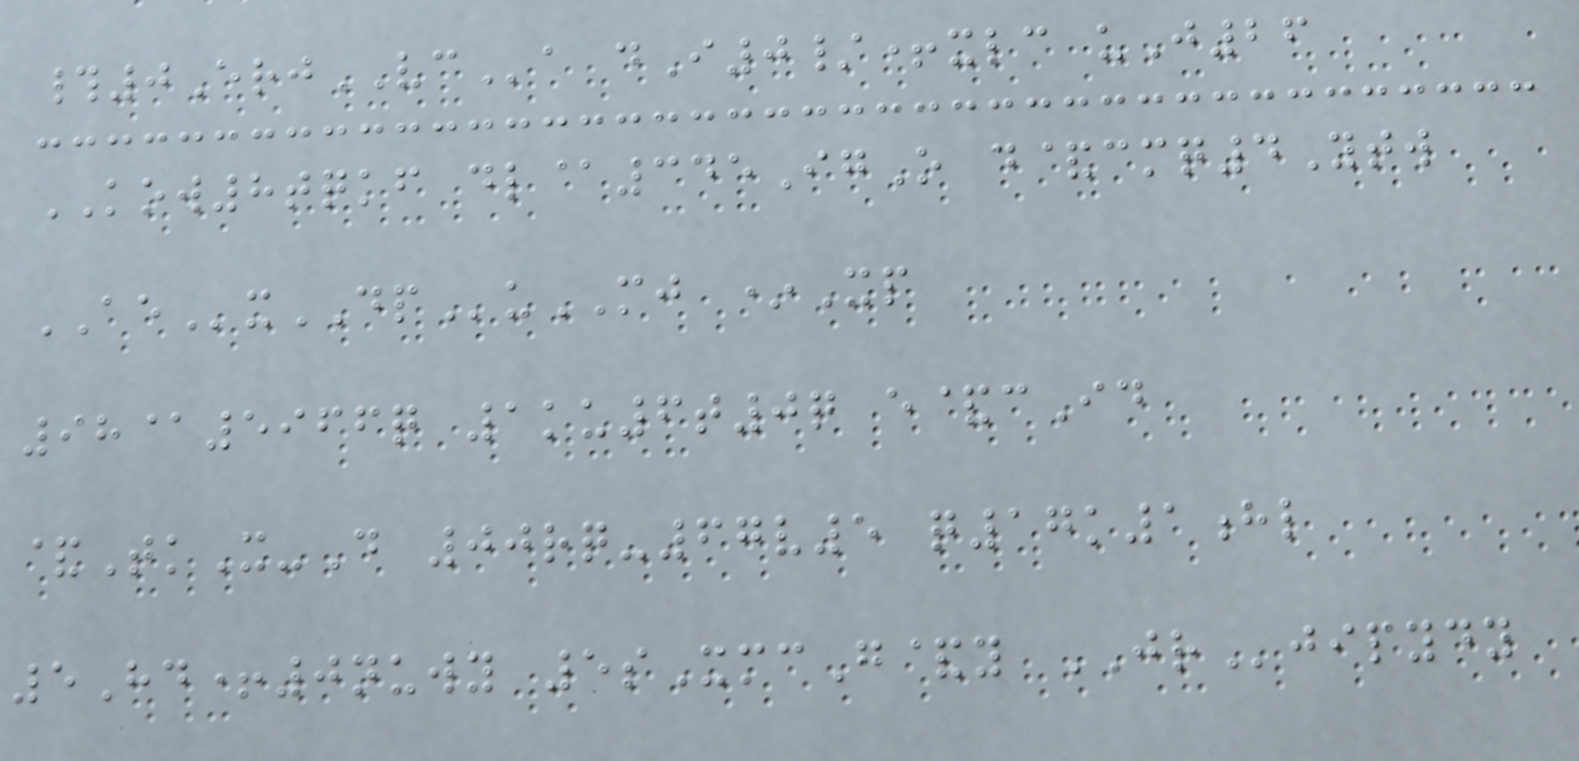#0ErjVCa dI0/+xlc uJ26
KOW8tqkf dl@345IgO d&cmq4Ytw
AExDPuMJ *Xp
98@5966q 1ku6t0q e&cId
&TkX-D 00rq-67v5 q17k1hl
5Hd+0nuwy 5sXmcG&y JRjipydy
